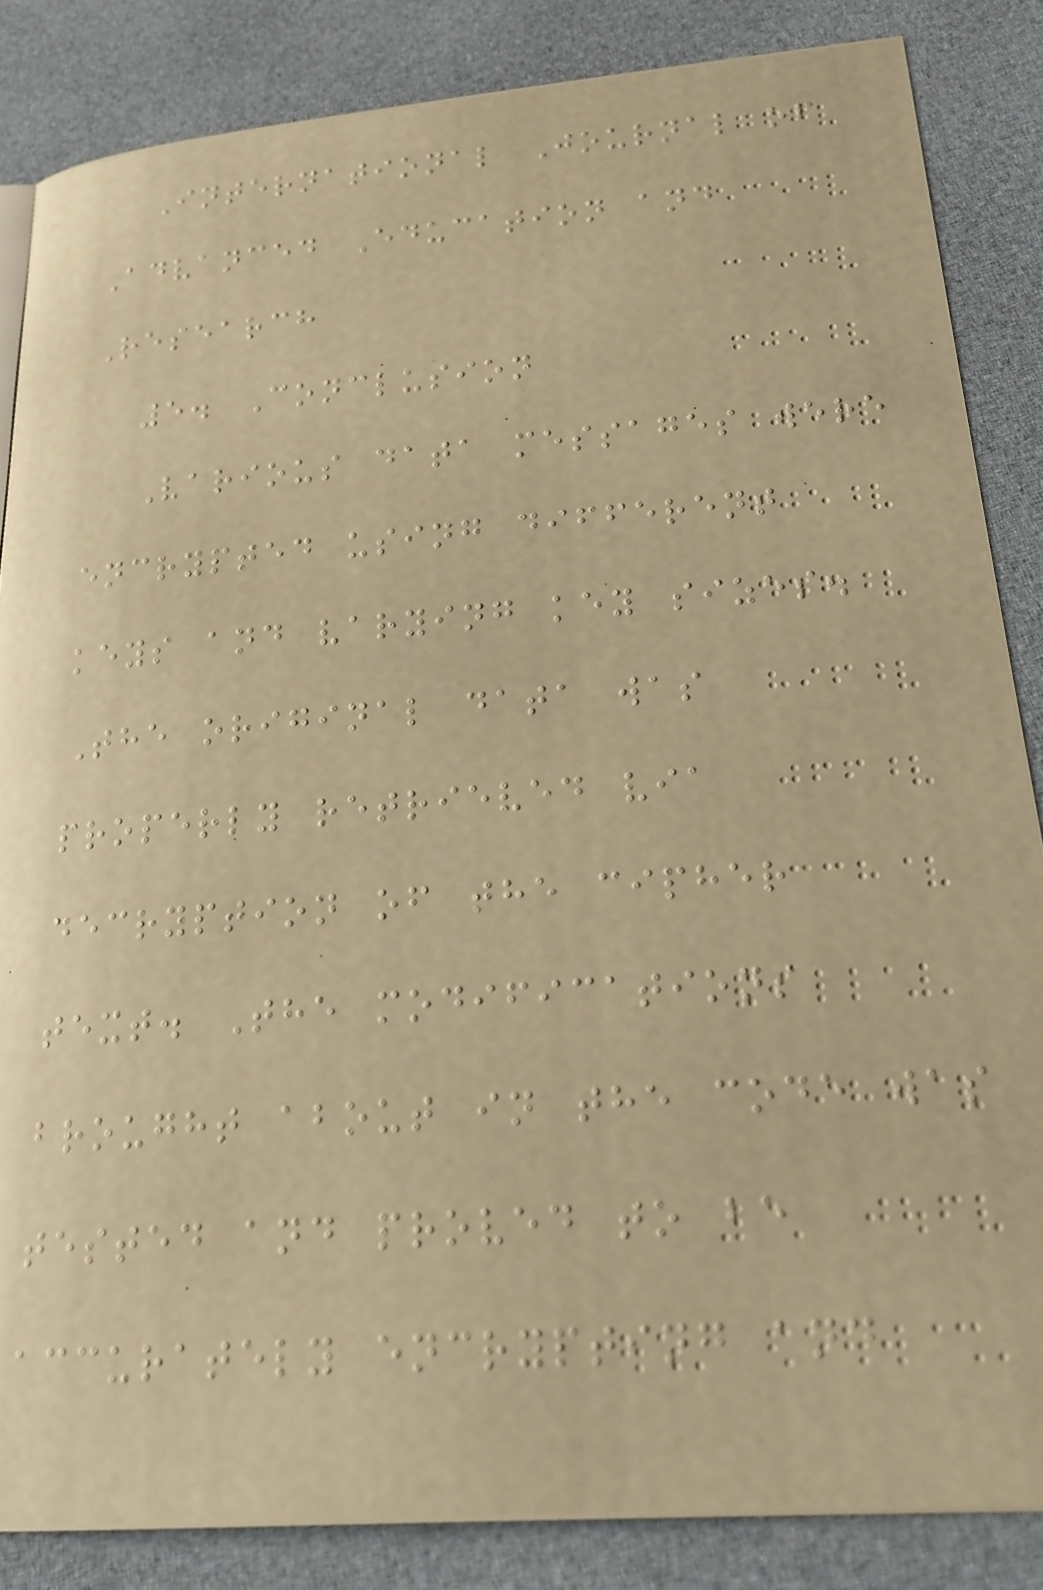International Journal of
Advanced Education and
Research
5. Conclusion
Various data messages were
encrypted using different
keys and varying key sizes.
The original data was
properly retrieved via
decryption of the cipher
text. The modifications
brought about in the code was
tested and proved to be
accurately encrypting and
